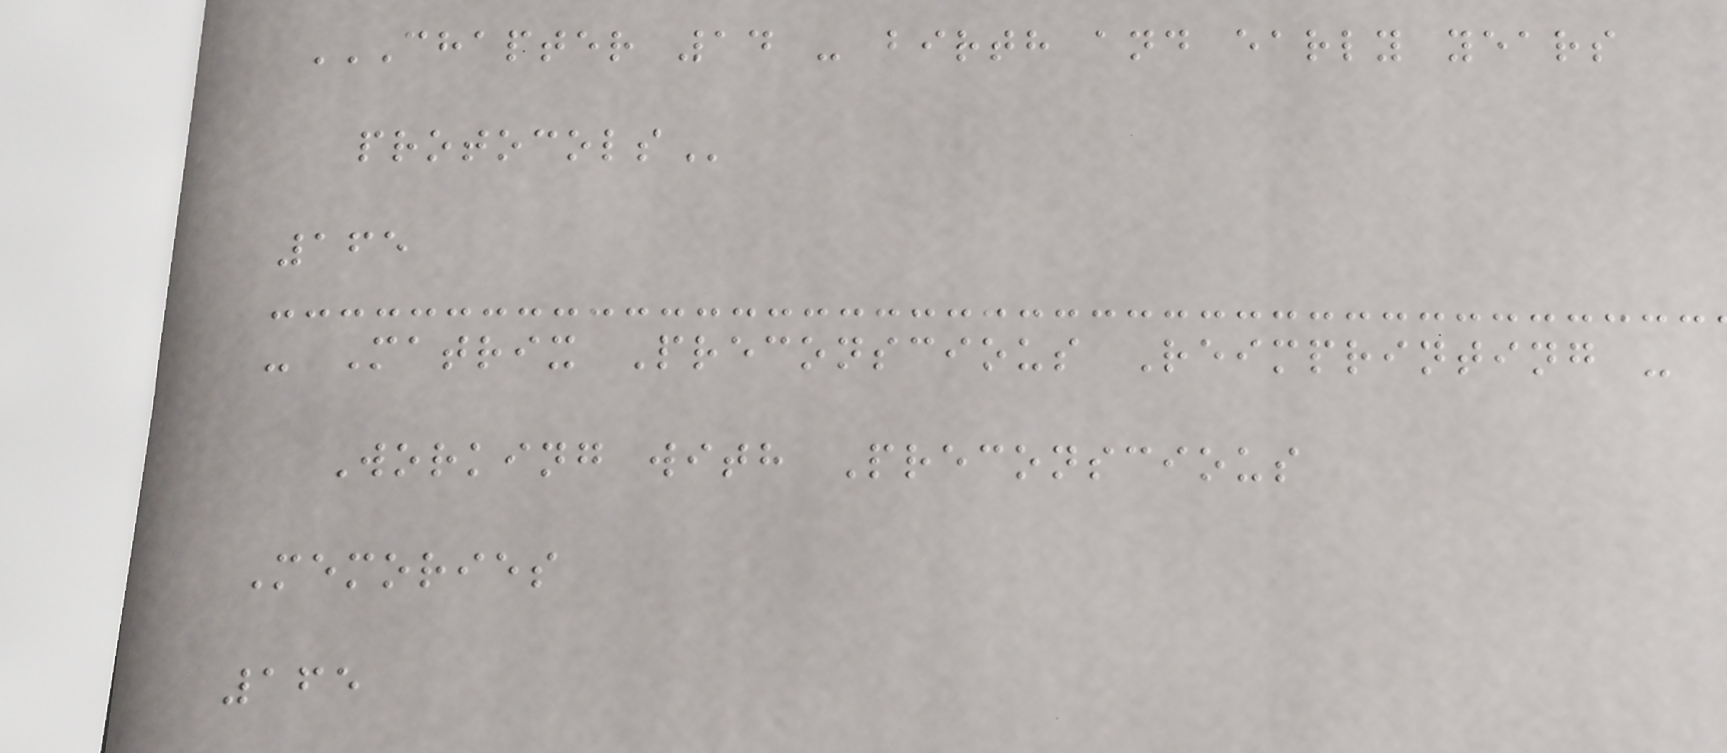CHAPTER 14 - BIRTH AND EARLY YEARS
PROTOCOLS
165
- Matrix Preconscious Reimprinting -
Working with Preconscious
Memories
165
